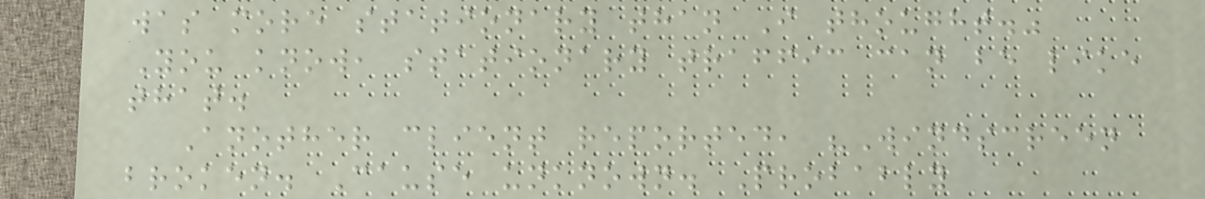was more stationary than I thought."
You know, stationary traffic can be like
that.
Another client reported, "Windscreen
broken. Cause unknown. Probably
